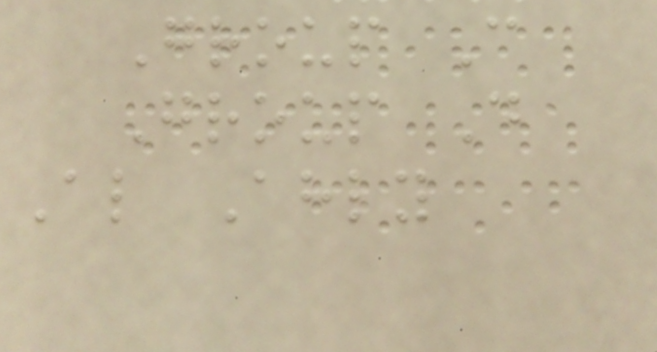Group C
Group D
Al Ahly
